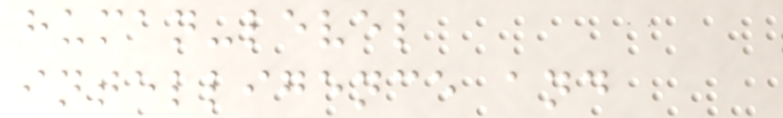human-level
intelligence and
